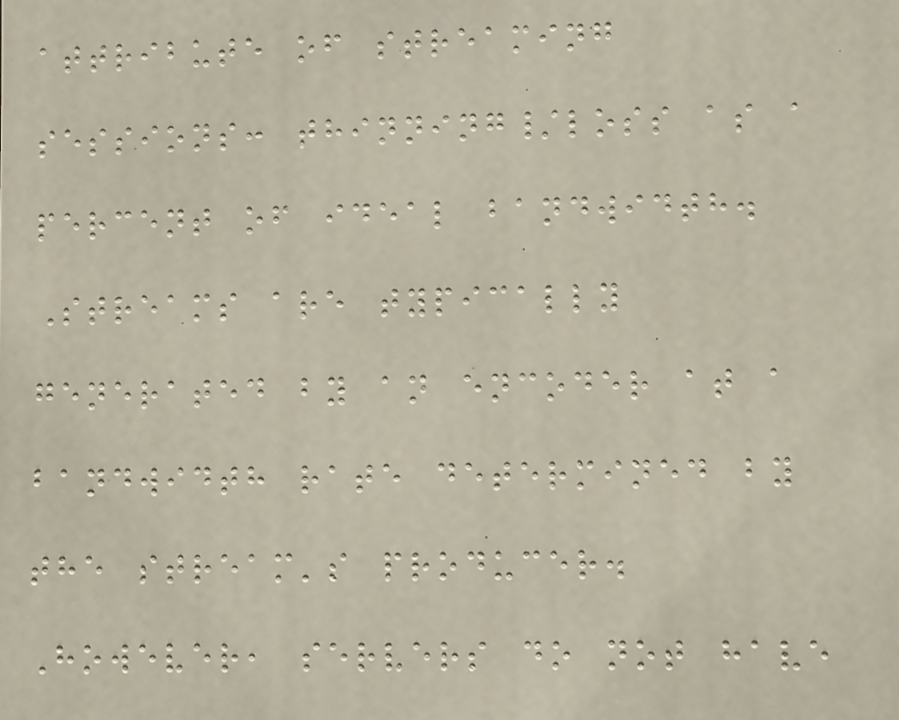attribute of streaming
sessions: thinning/loss as a
percent of ideal bandwidth.
Streams are typically
generated by an encoder at a
bandwidth rate determined by
the stream's producer.
However, servers do not have
